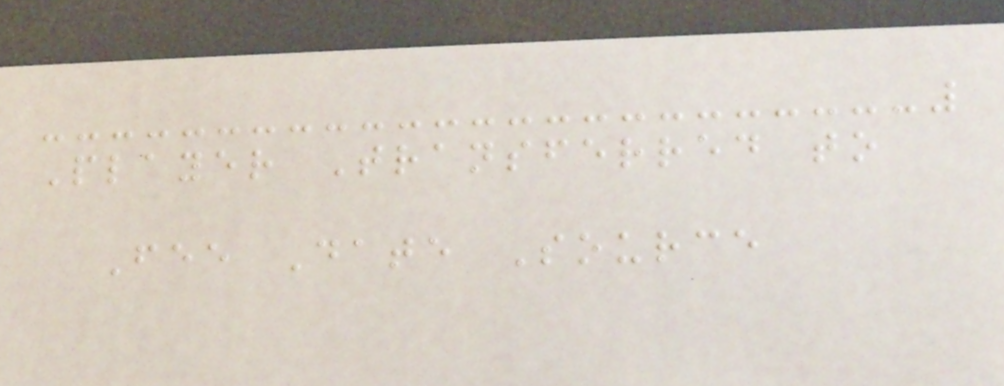Player Transferred to
Fee Date Source
